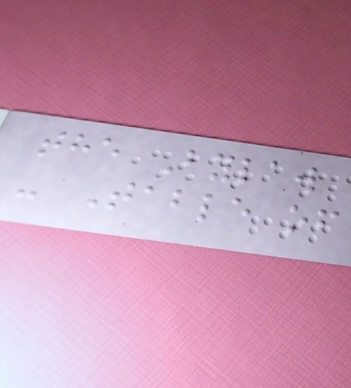the Bylaw
- Table of
